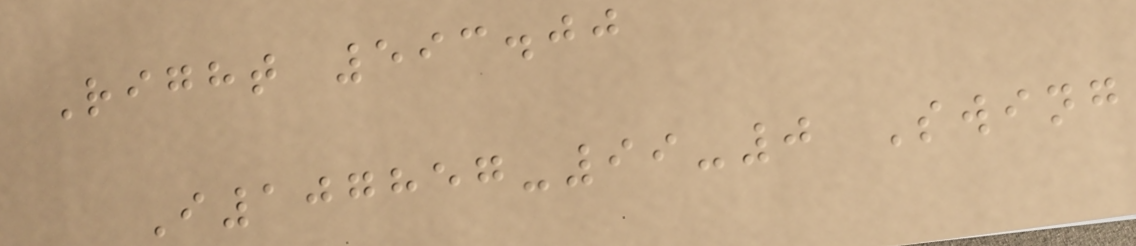Right 593.00
I107857-99-0 Swing
